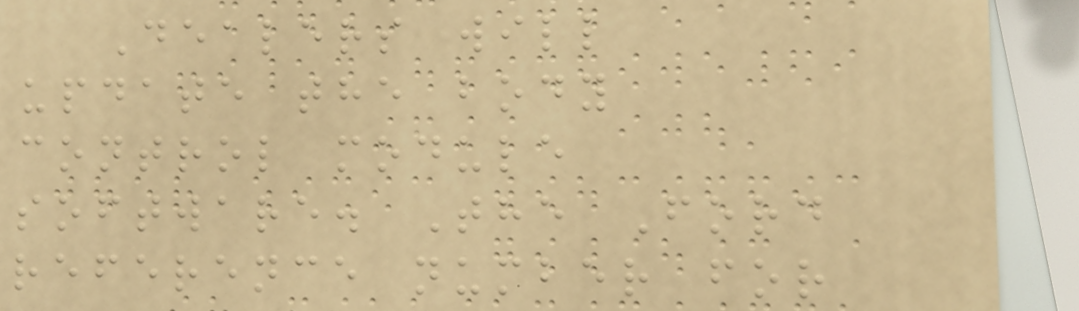Dealers will
update the body
control module
software. The Ford
reference number for
